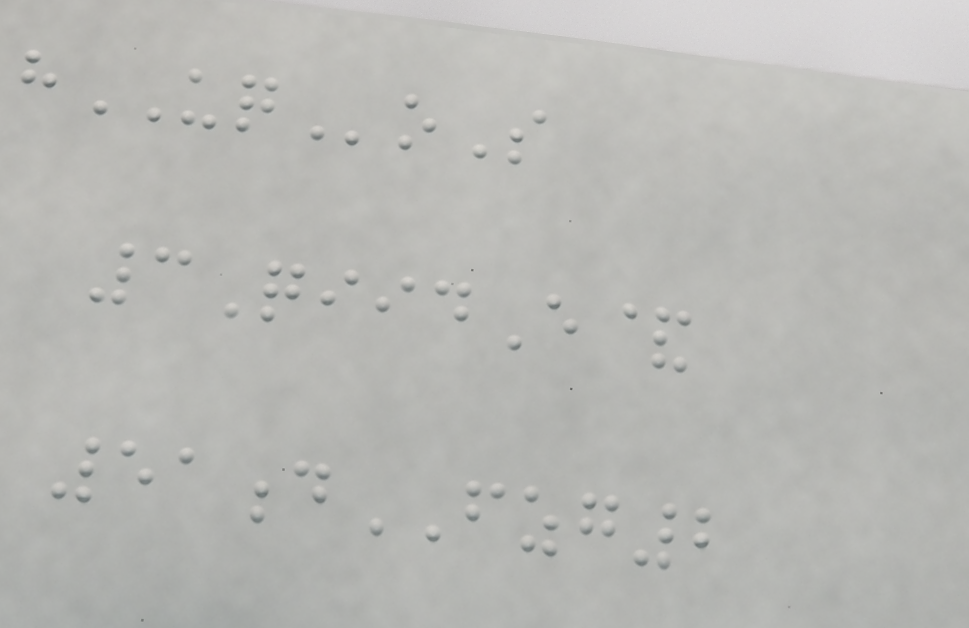hUQoS
3QiidE&
51dFZG2
